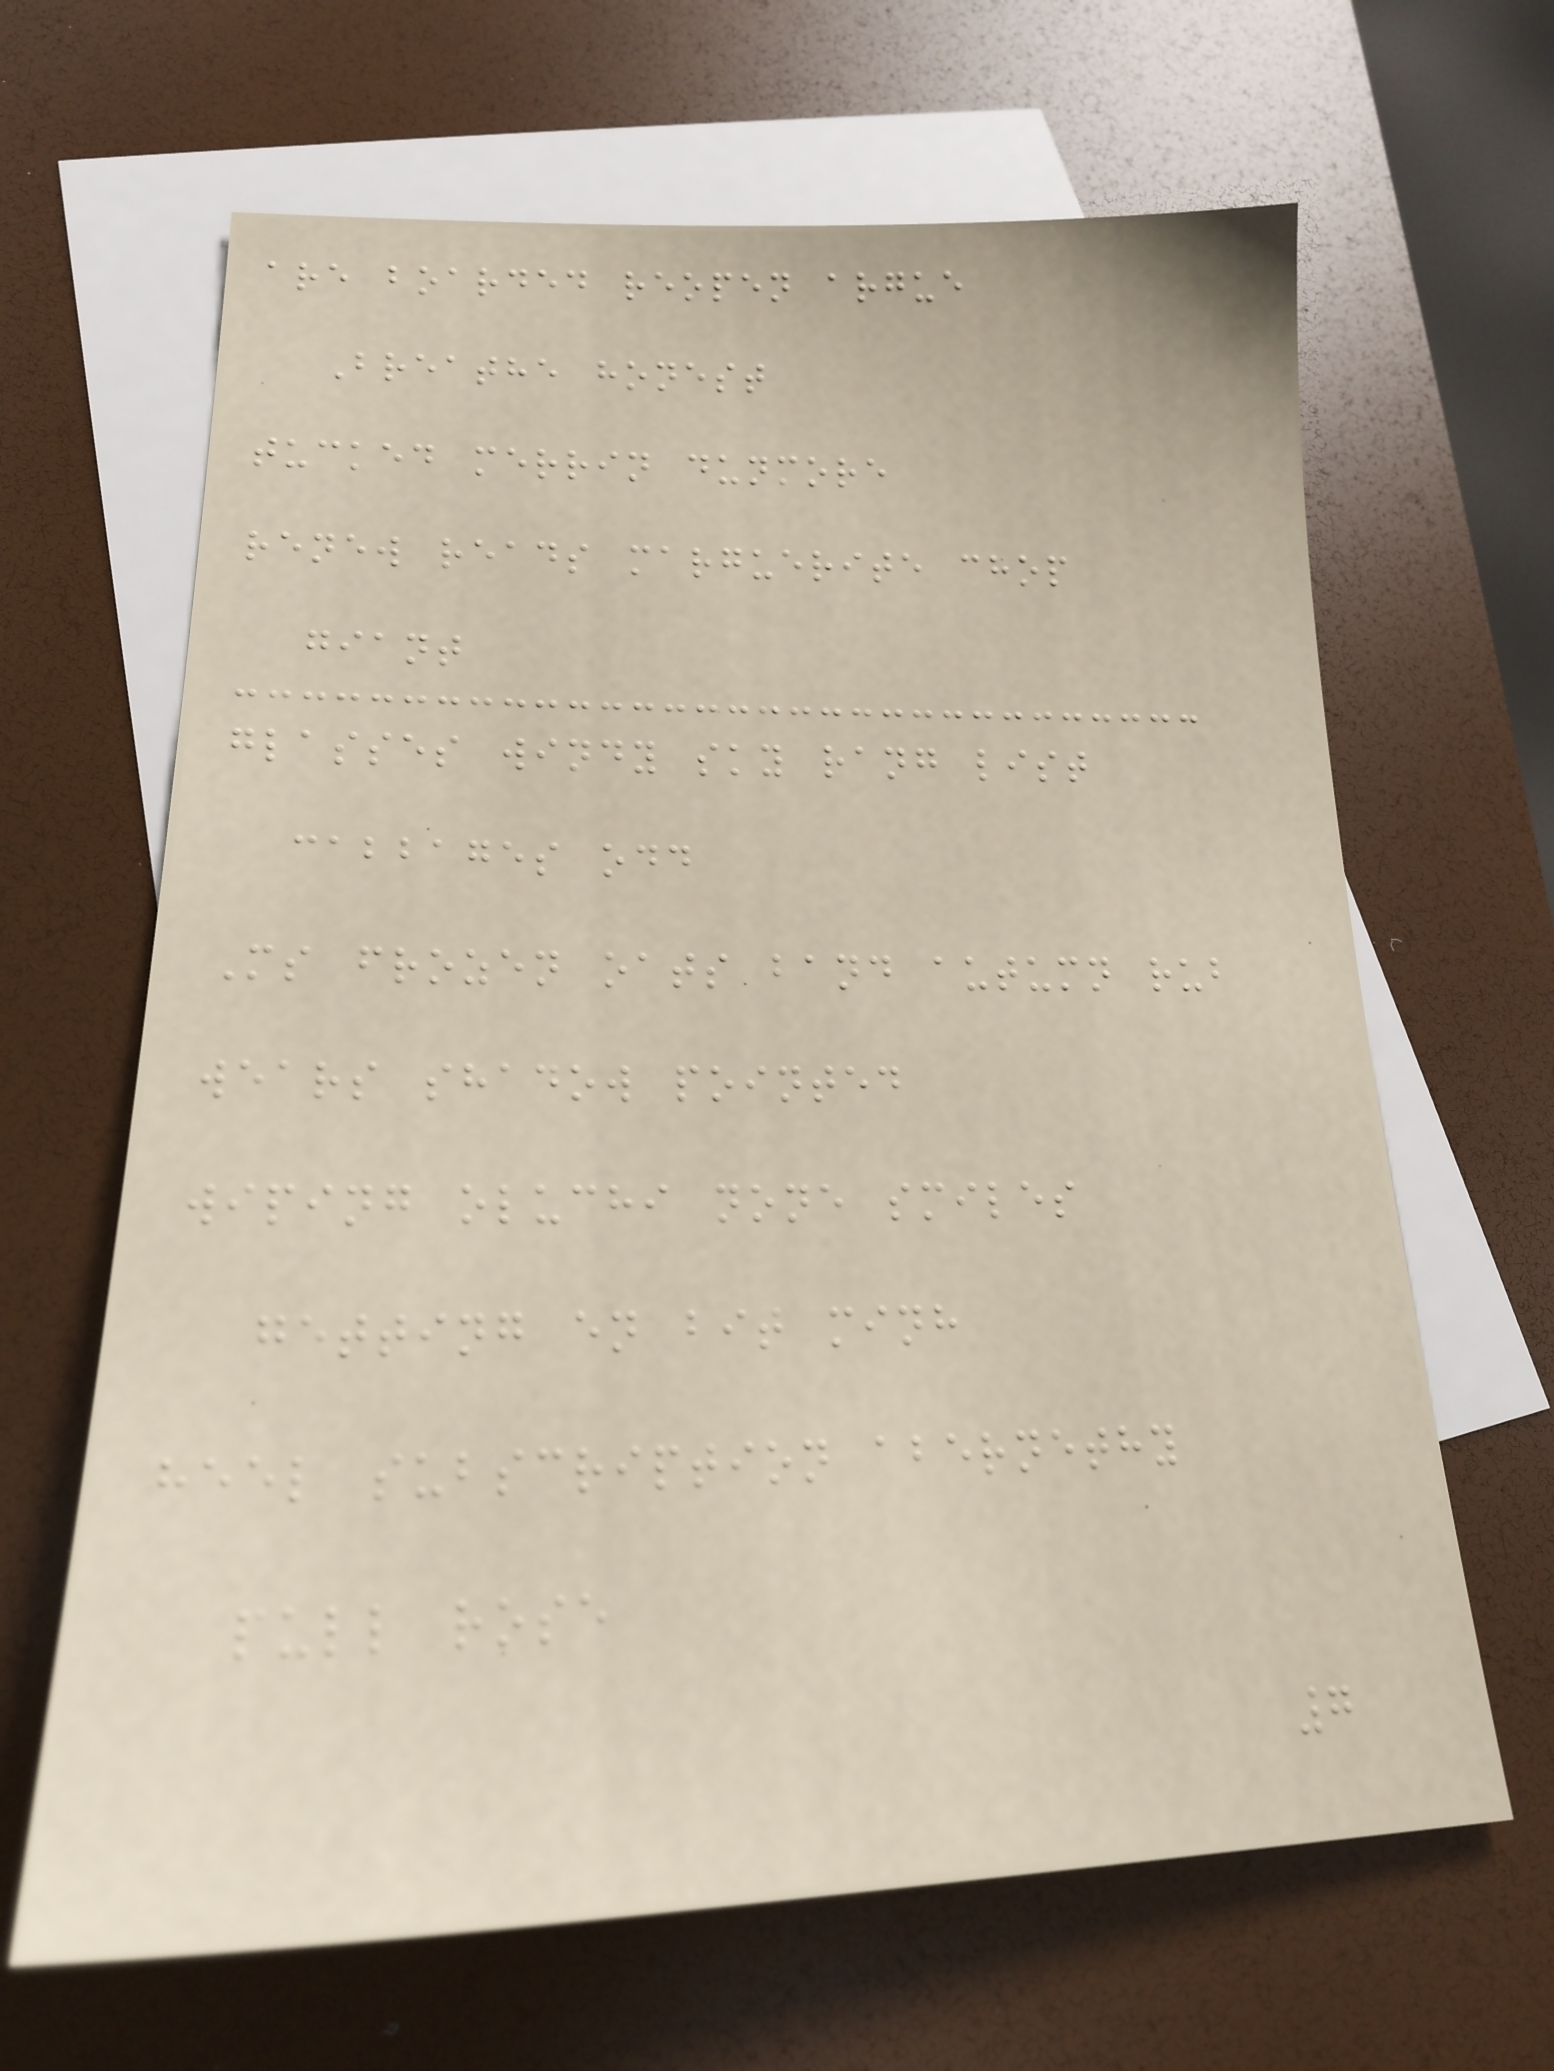are boarded reopen argue
Breathe honest
tucked merrin dunmore
renew reads marguerite chop
giant
glasses windy sky rang list
cabbages odd
Ms frozen oats band autumn rub
wears shadow pointed
wiping oluchi none smiles
getting en bit minh
heel subscription abernethy
pull rose
7
